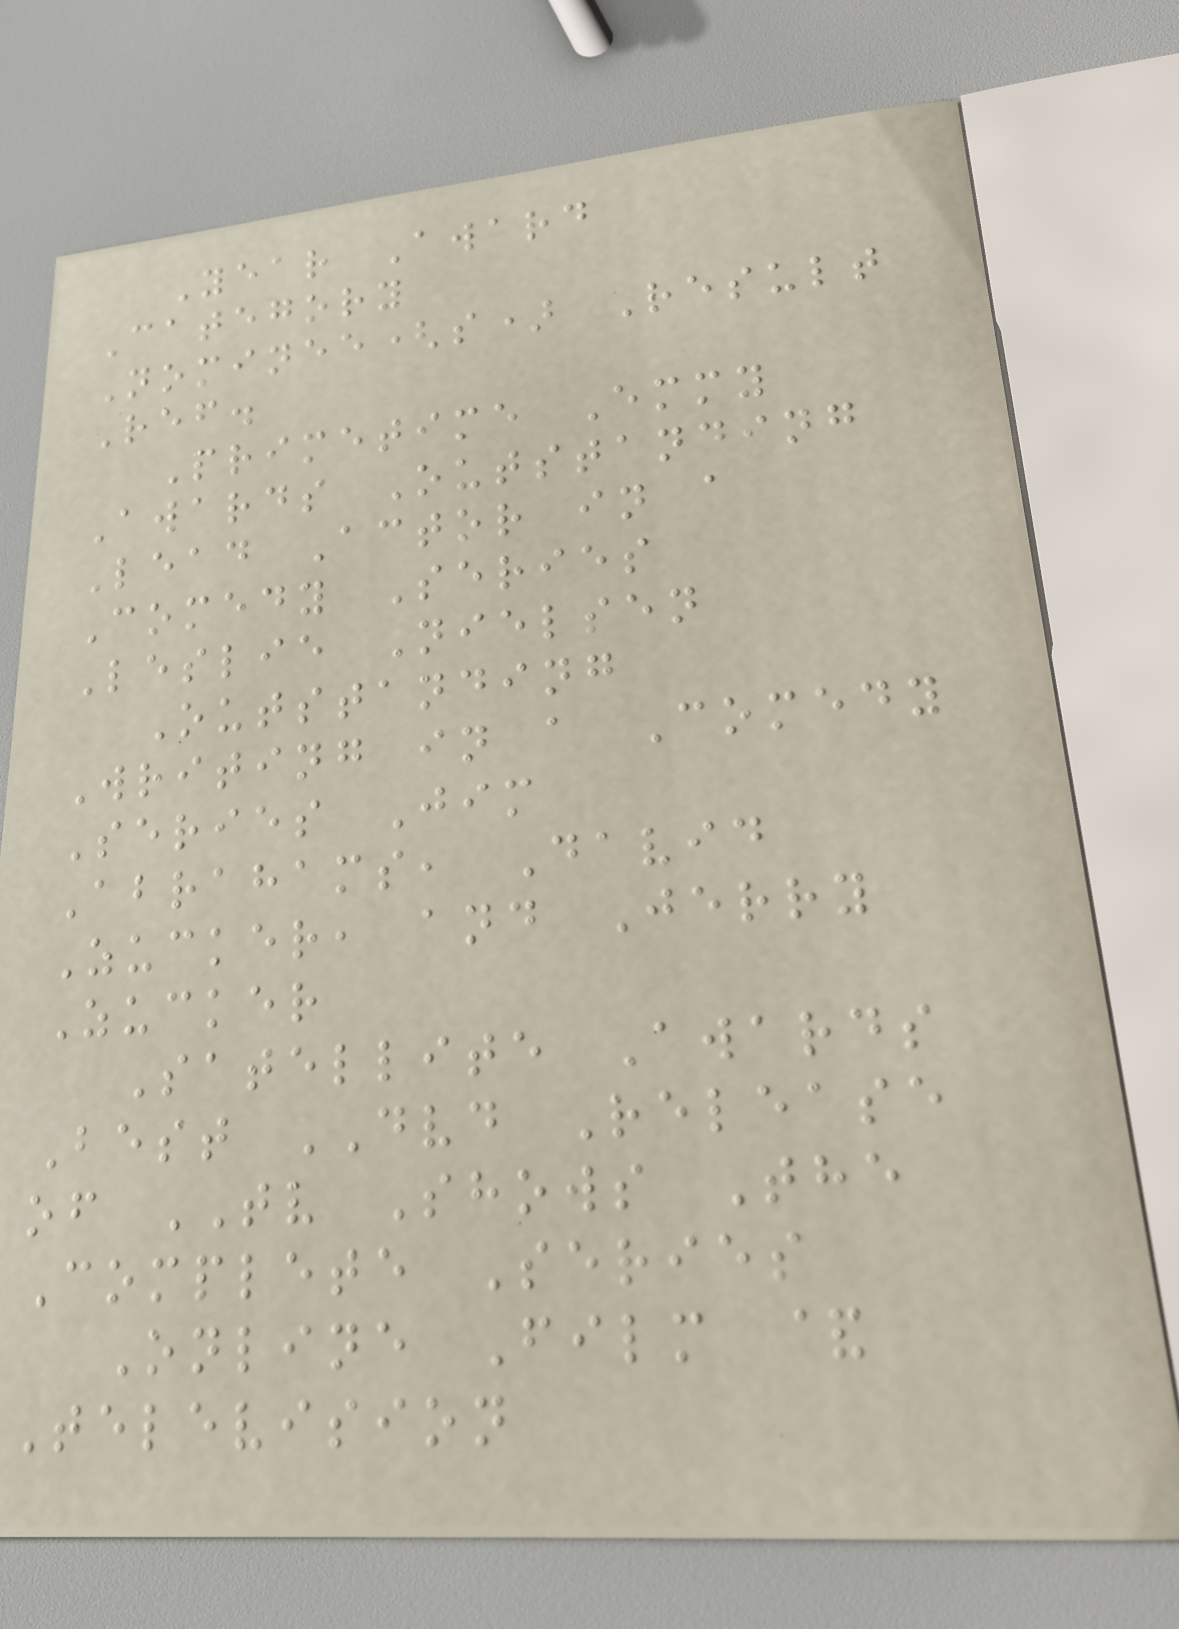Year Award
Category
Nominee(s) Result
Ref.
Primetime Emmy
Awards Outstanding
Lead Actor in a
Comedy Series
Leslie Nielsen
Outstanding
Writing in a Comedy
Series Jim
Abrahams, David
Zucker, and Jerry
Zucker
Satellite Awards
Best DVD Release
of TV Shows The
Complete Series
Online Film &
Television
